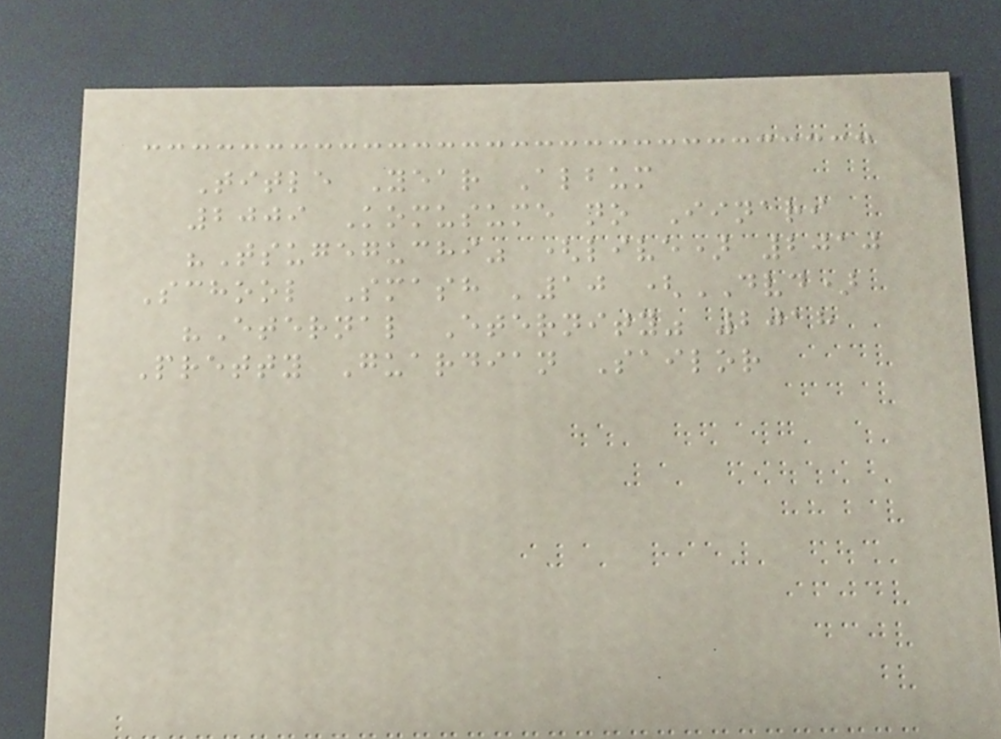Title Year Album
2009 Komusume no Iinari
"Tsugeguchi" (live) 2010
School Smash '10 (DVD)
"Eternal Eternity" 2018
Pretty Guardian Sailor
